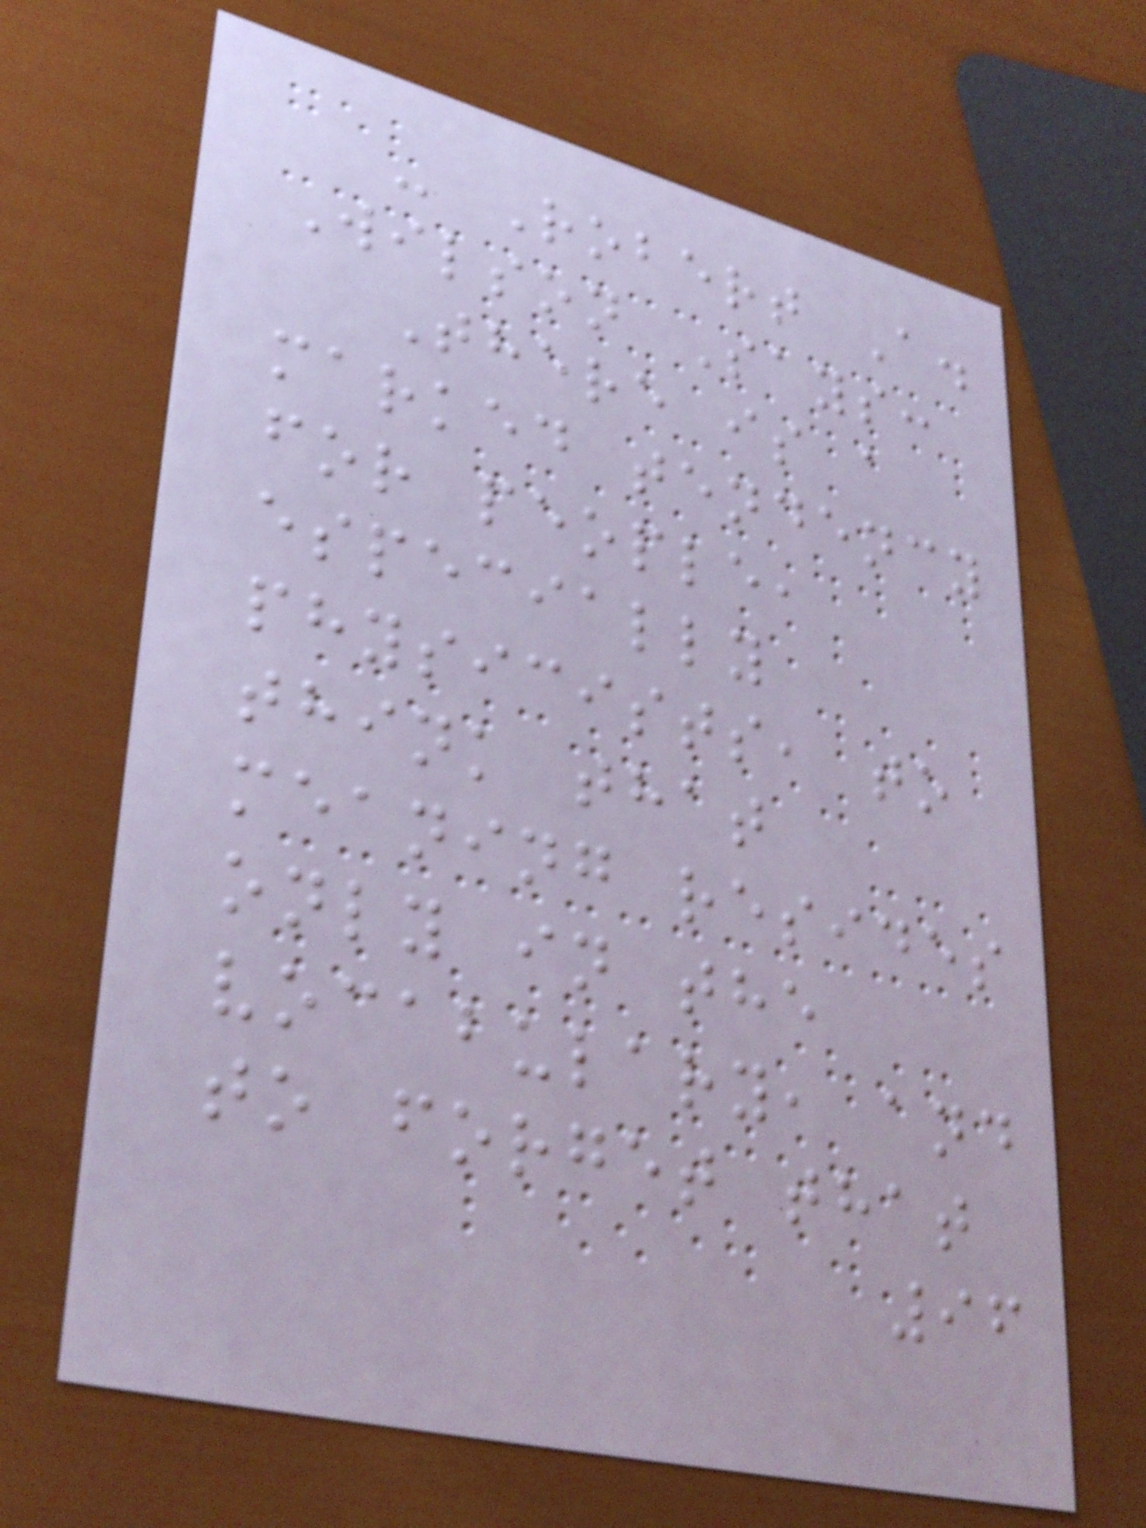- Robert A.
Wilson Says:
There is a
marked tendency
for people,
especially
physicists, to
think that
meaning resides
only in the
vocabulary, and
to forget that
96
